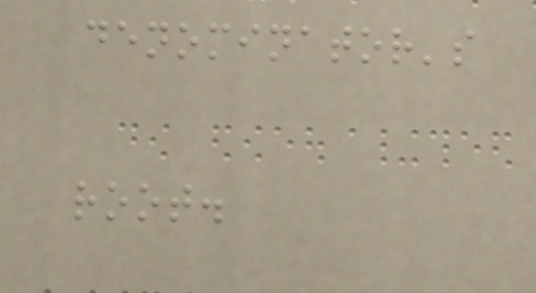denominator's
root.
